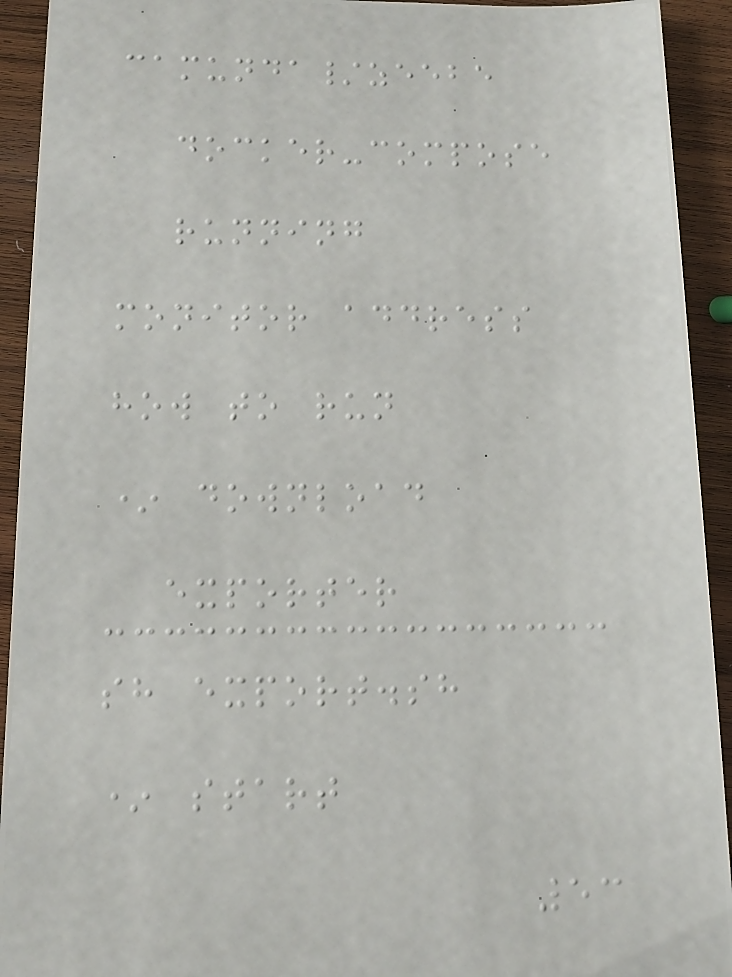camunda/zeebe
docker-compose
running
monitor address
how to run
* download
exporter
sh export.sh
* start
53
